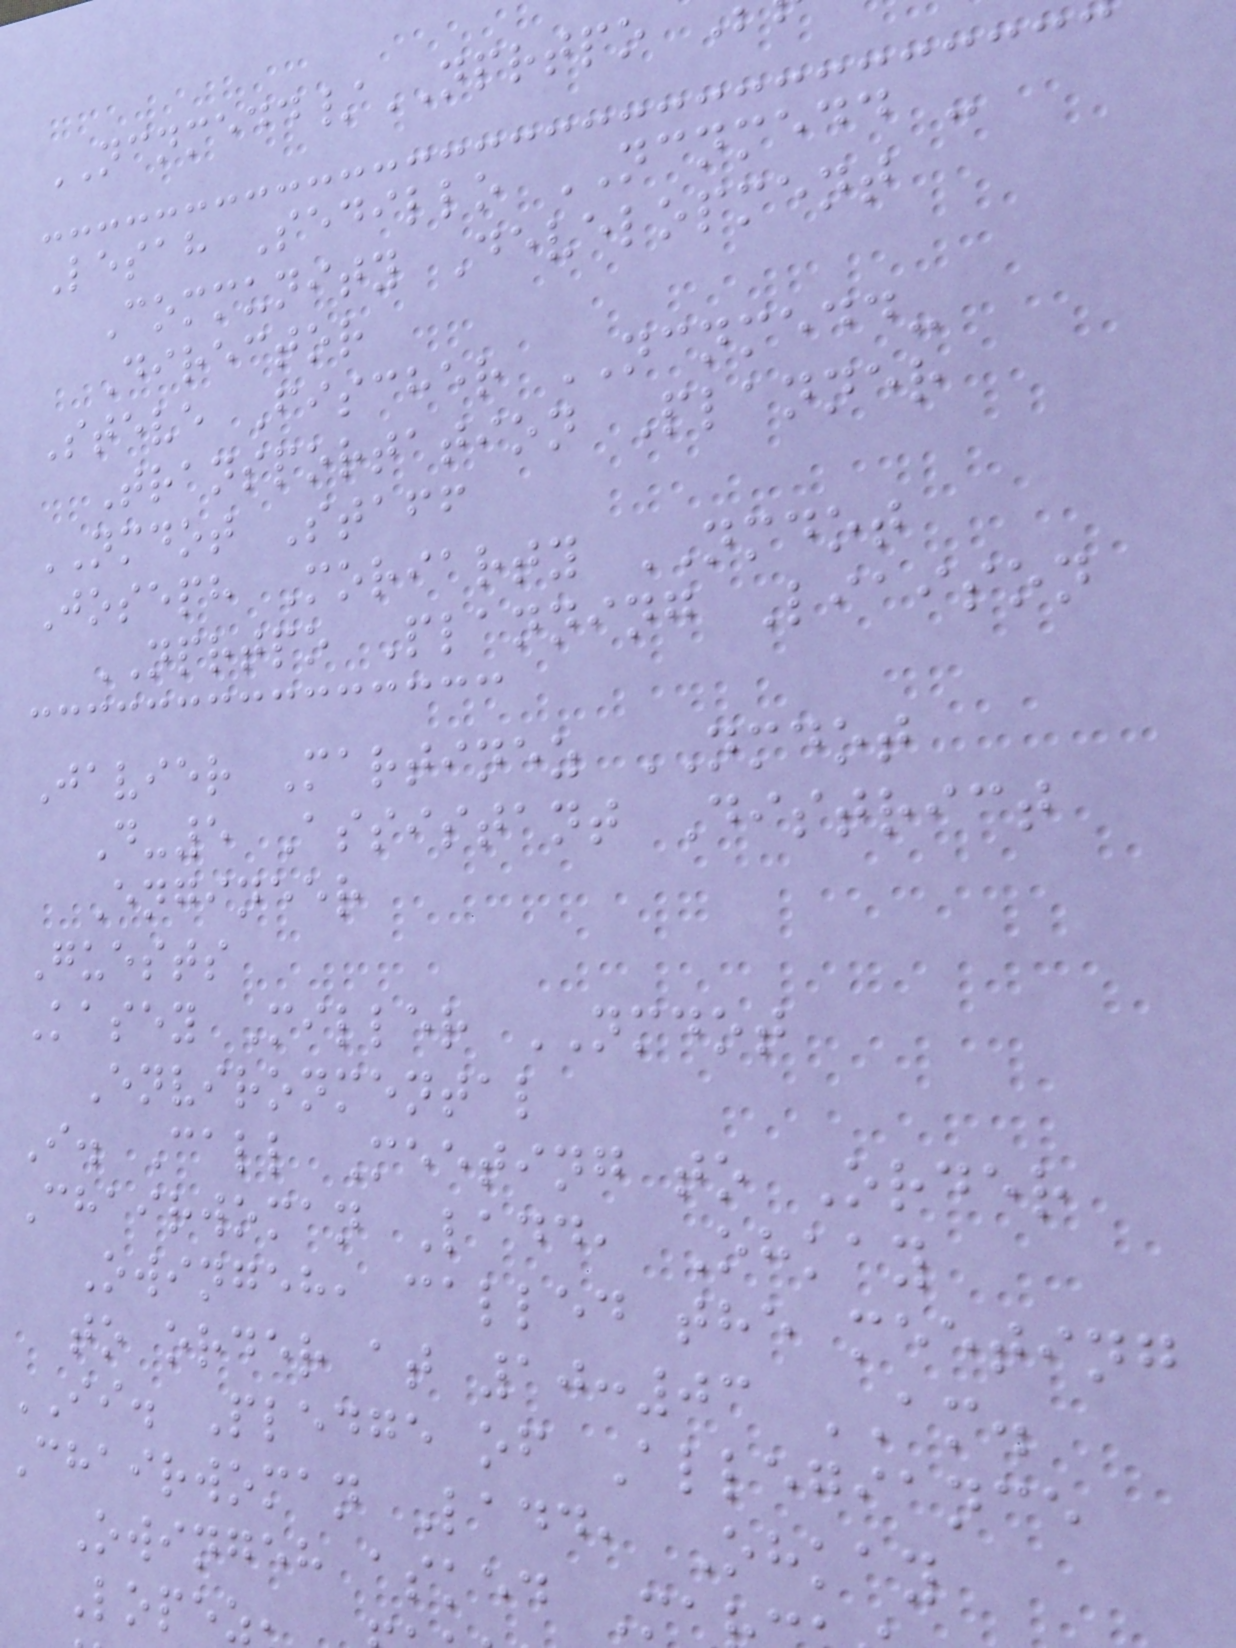NCNMEDD/NPRTPO
Lesah Sedillo NCNMEDD -
Community Development
Director
Steve Fischer NCNMEDD-
Transportation Planner
NMDOT Staff
Joseph Moriarty NMDOT
NPRTPO Planning Liaison
Javier Martinez NMDOT
D-5 Assistant District
Engineer
Guests
Kasey Miller NMDOT
Environmental
I. Call Meeting to Order
Chairwoman Ladd, Ohkay
Owingeh, called the meeting
to order at 10:03 AM.
II. Pledge of Allegiance
Chairwoman Ladd, Ohkay
Owingeh asked M
